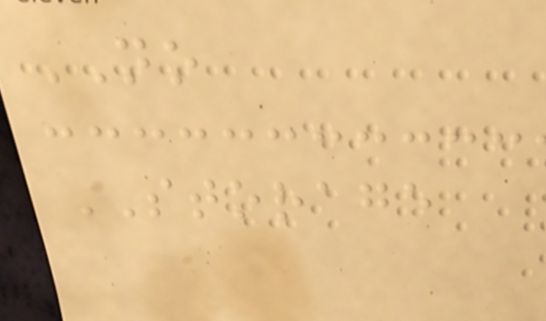NO
STORAGE
